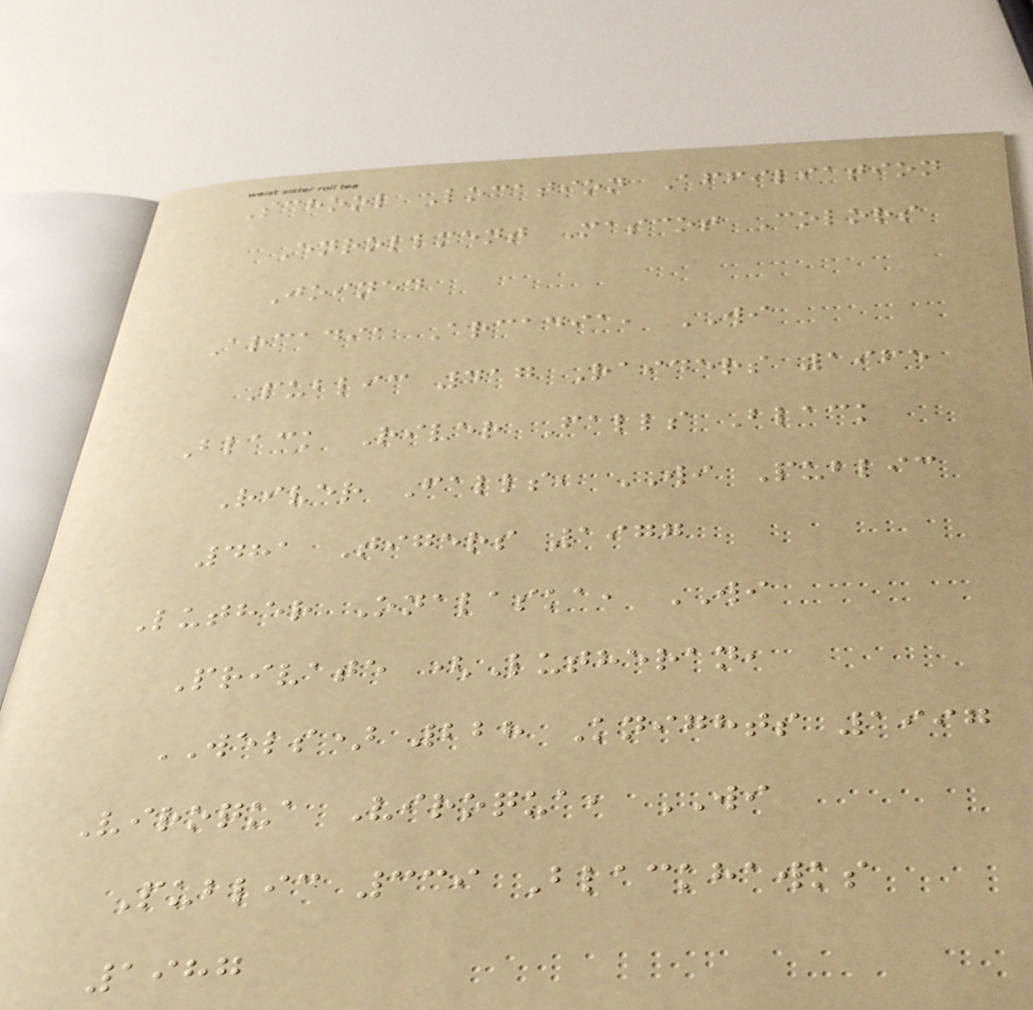School Location Affiliation
Enrollment Mascot Colors
Joined
Arcadia Arcadia, WI
Public 417 Raiders 1965
Black River Falls Black
River Falls, WI Public
481 Tigers 1977
Luther Onalaska, WI
Private (Lutheran,
WELS) 228 Knights 1997
Viroqua Viroqua, WI
Public 339 Blackhawks
1987
